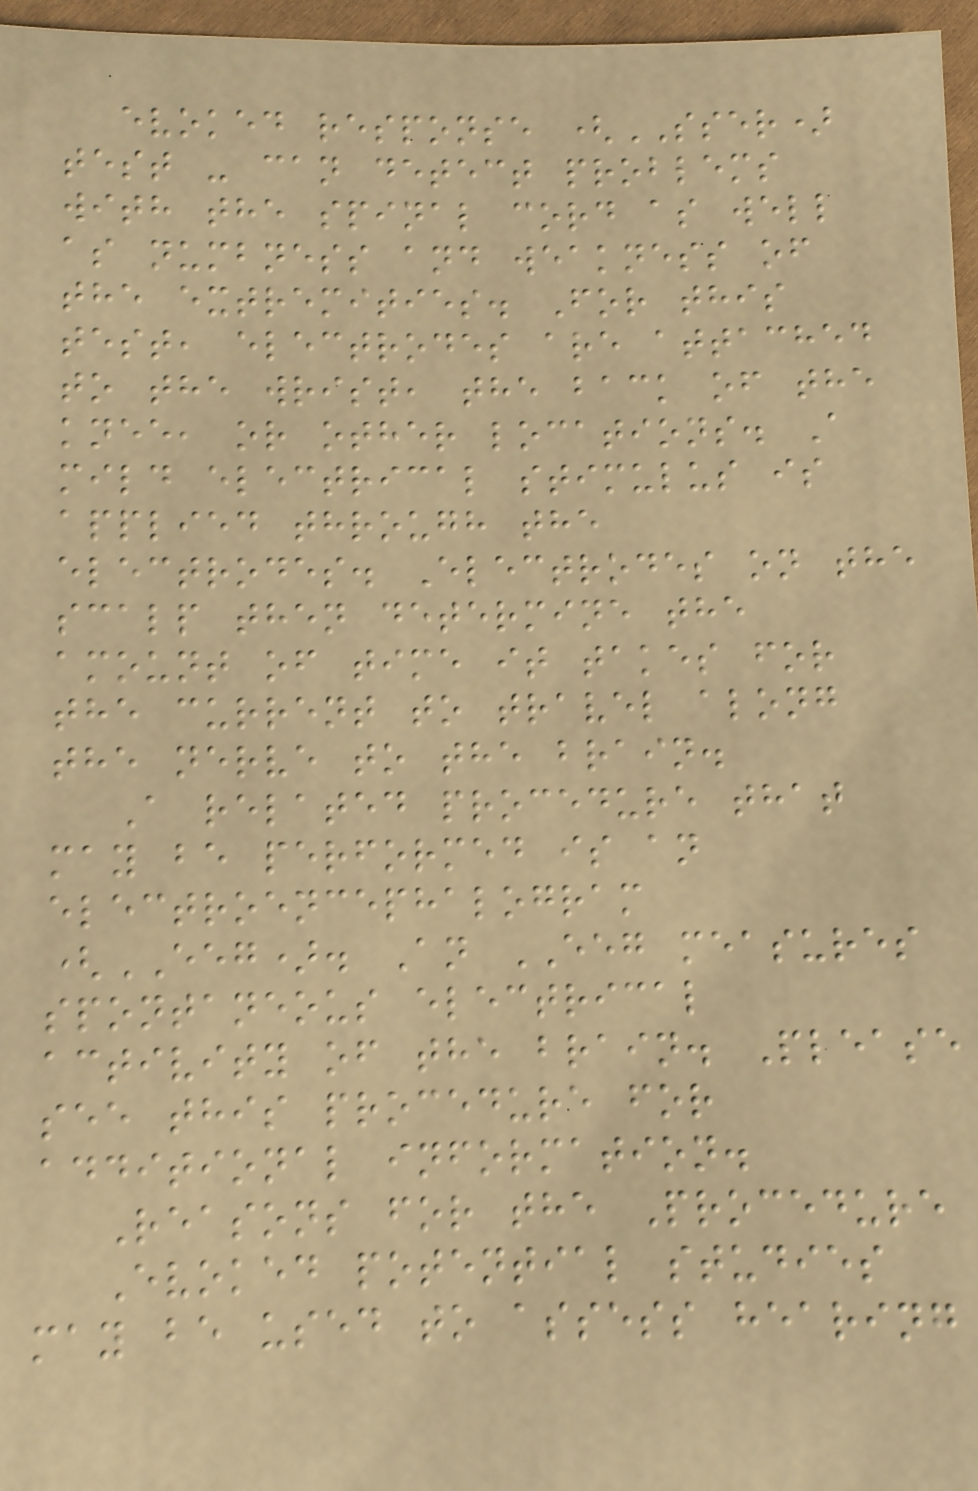evoked response (SSER)
test - can detect problems
with the spinal cord as well
as numbness and weakness of
the extremities. For this
test, electrodes are attached
to the wrist, the back of the
knee, or other locations. A
mild electrical stimulus is
applied through the
electrodes. Electrodes on the
scalp then determine the
amount of time it takes for
the current to travel along
the nerve to the brain.
A related procedure that
may be performed is an
electroencephalogram
(EEG). An EEG measures
spontaneous electrical
activity of the brain. Please
see this procedure for
additional information.
Reasons for the Procedure
Evoked potential studies
may be used to assess hearing
